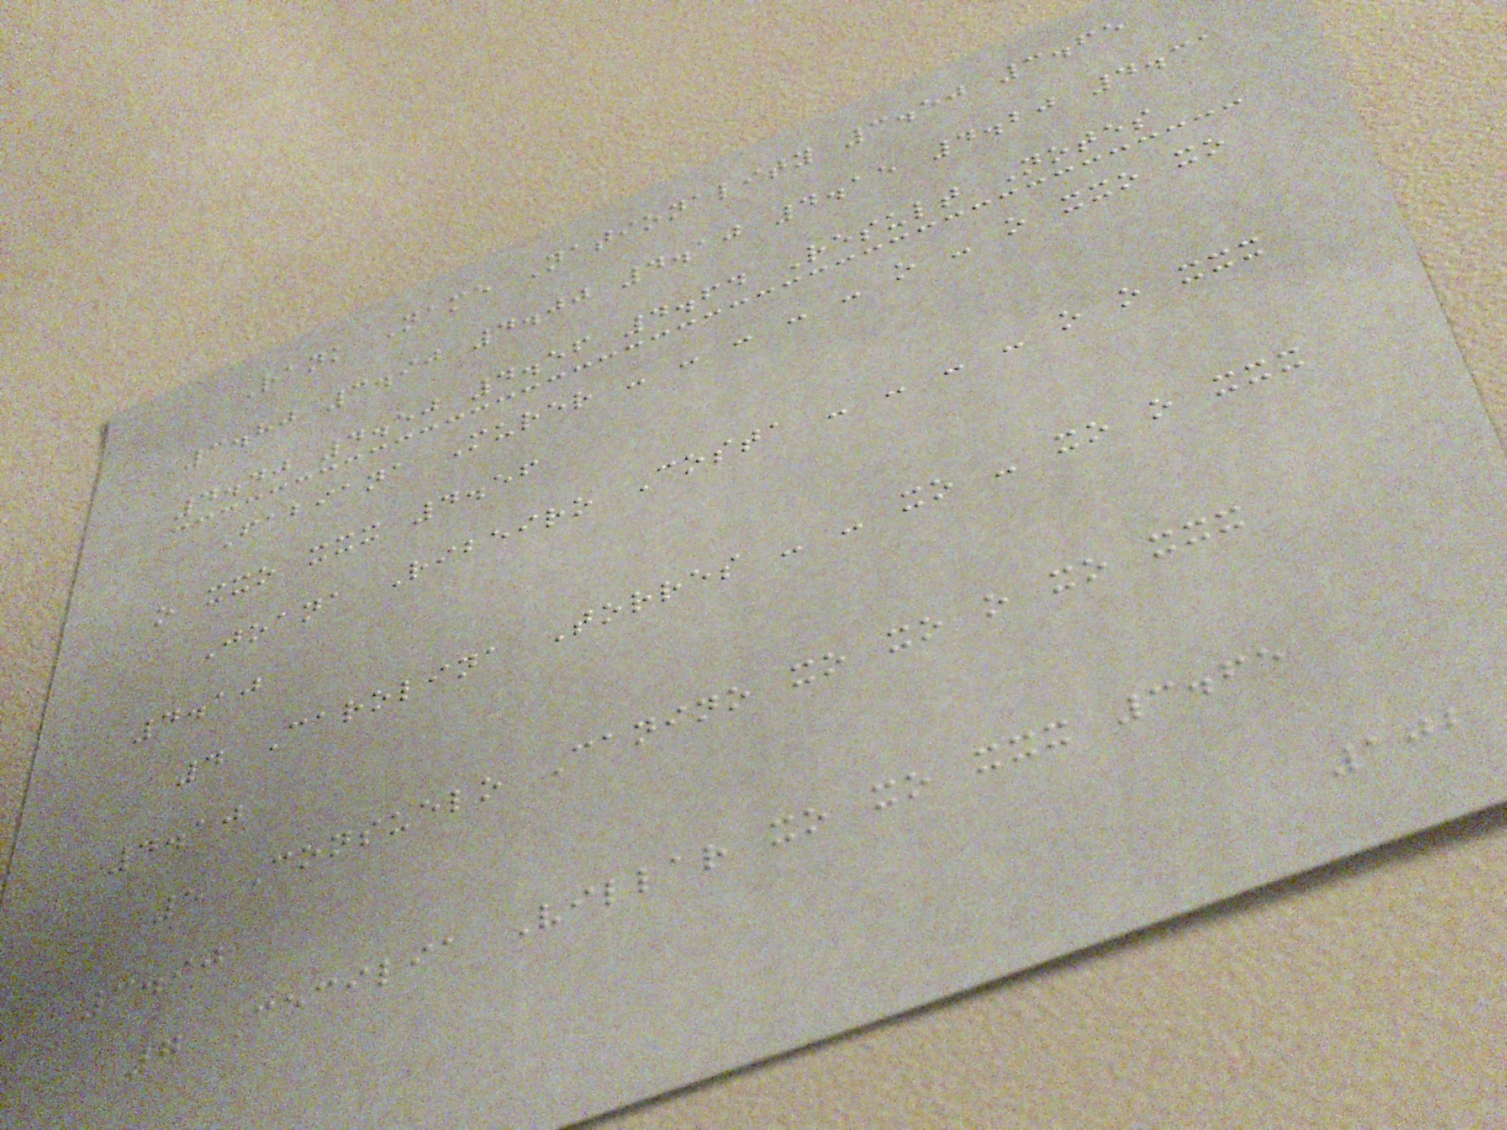Rank Name Nationality 3.50 3.65
3.80 3.90 4.00 4.10 4.15 4.20 4.31
4.40 4.50 4.56 4.64 Result Notes
Fabiana Murer - - - - - o - o xxo xo
o xxo xxx 4.56
Joana Ribeiro Costa - - - - o o xxx
4.10
4 Carolina Torres - - xo - xo o xxx
4.10
5 Consuelo Canino xo xo o xo xxx
3.90
7 Cecilia Villar xo xo xxx 3.65
102
